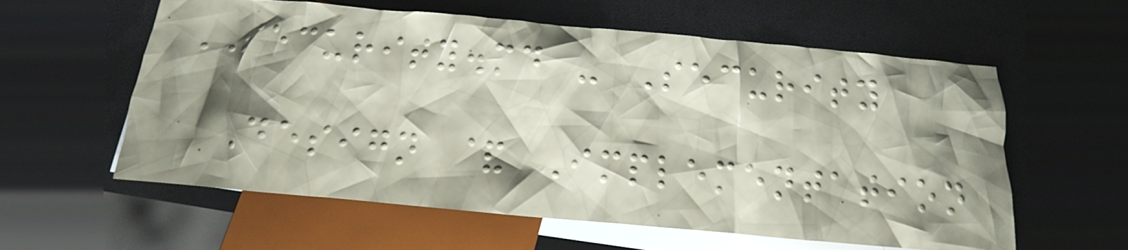SECURITY.md - Security
Design & Implementation
